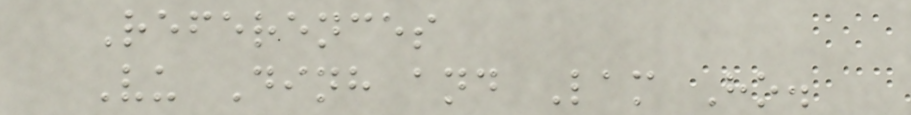References
Vu Dinh and Lam Ho.
